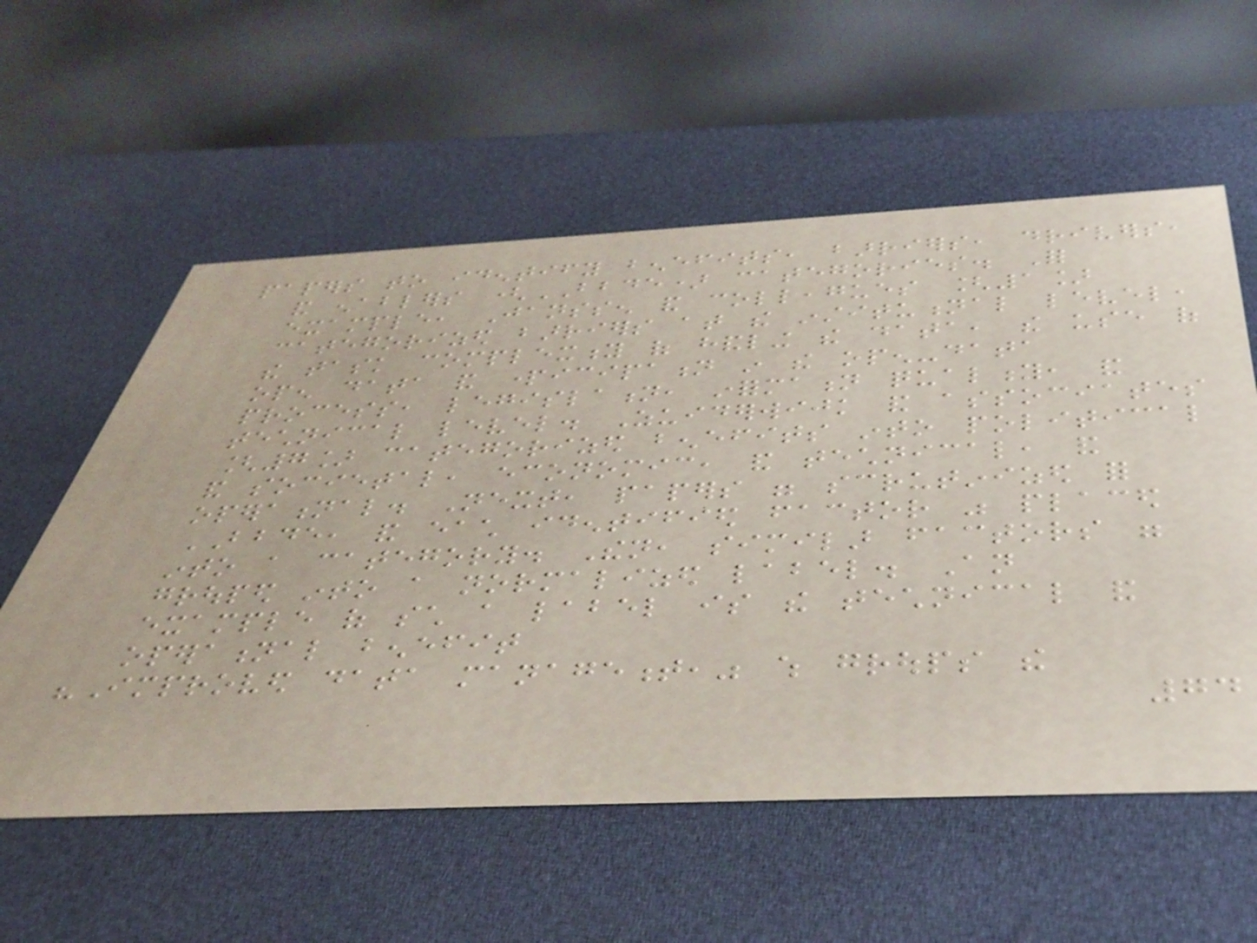papers to identify benefits, barriers, drivers,
and enablers (BBDE) categories. For
example, Janssen and colleagues [1]
categorized barriers at the institutional level,
the task complexity of handling the data, the use of
open data and participation in the open-data
process, legislation, information quality, and
technical level. Zuiderwijk and associates
[7] categorized benefits into political
and societal, economic, and technical, and
operational. Next, papers were scrutinized for
BBDE, and each identified factor was placed
into a category. Then, similar factors were
grouped into a normalized label. An
example of such a label is the technical and
operational benefit
"Improved data management," which groups the
74
